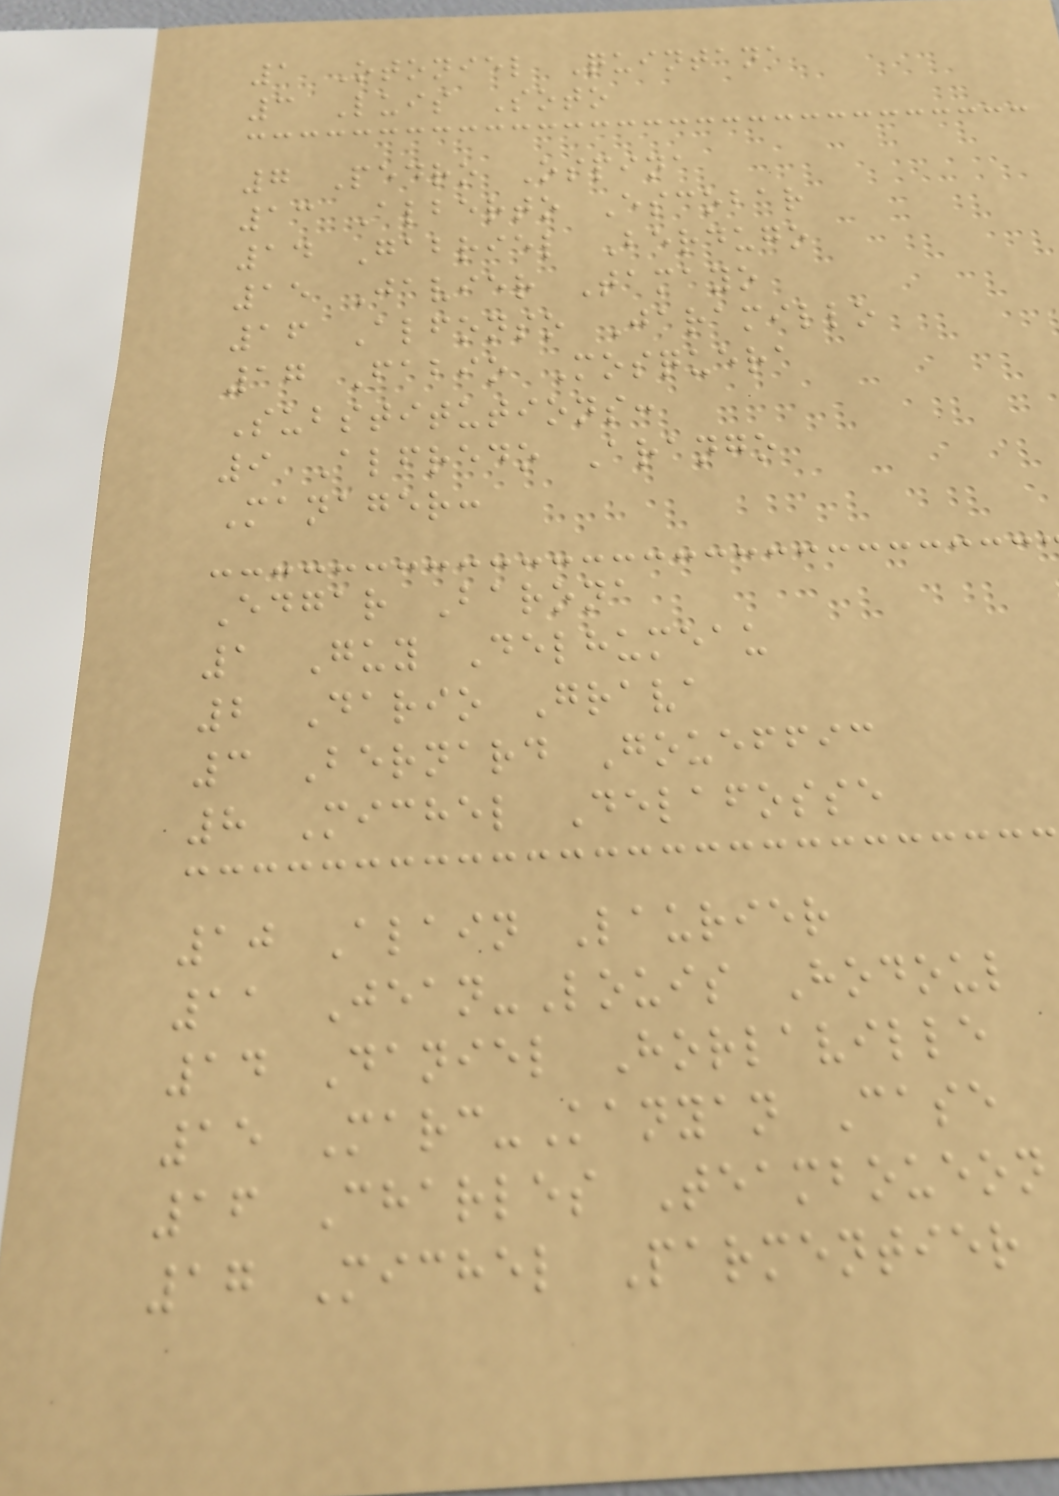1 Otoniel Quintana
3 Luis Soto
7 Pedro Ospina
13 Alberto Escobar
14 Gabriel Berdugo
15 Javier Tamayo
16 Alfonso Jaramillo
17 Fabio Mosquera
Substitutions:
9 Alfredo Arango
Manager:
Edgar Barona
1 Guy Delhumeau
2 Dario Grava
3 Bernard Goueffic
8 Michel Delafosse
10 Alain Laurier
11 Jean-Louis Hodoul
14 Daniel Horlaville
15 Marc-Kanyan Case
16 Charles Teamboueon
17 Michel Parmentier
